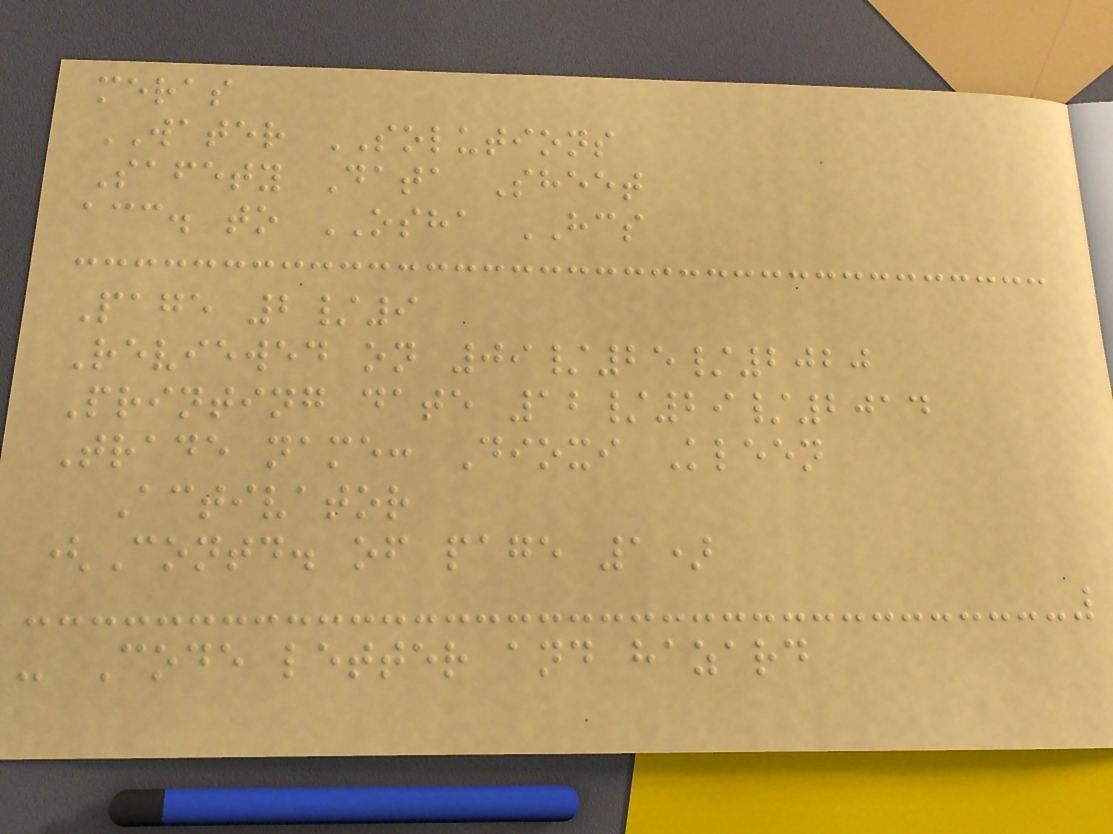meras
WATER SOLUTIONS
Safety Data Sheet
acc. to OSHA HCS
Page 2/9
Reviewed on 09/25/2020
Printing date 12/29/2014
Trade name: Dioxi Kleen
Activator
(Contd. of page 1)
- Code letter and hazard
